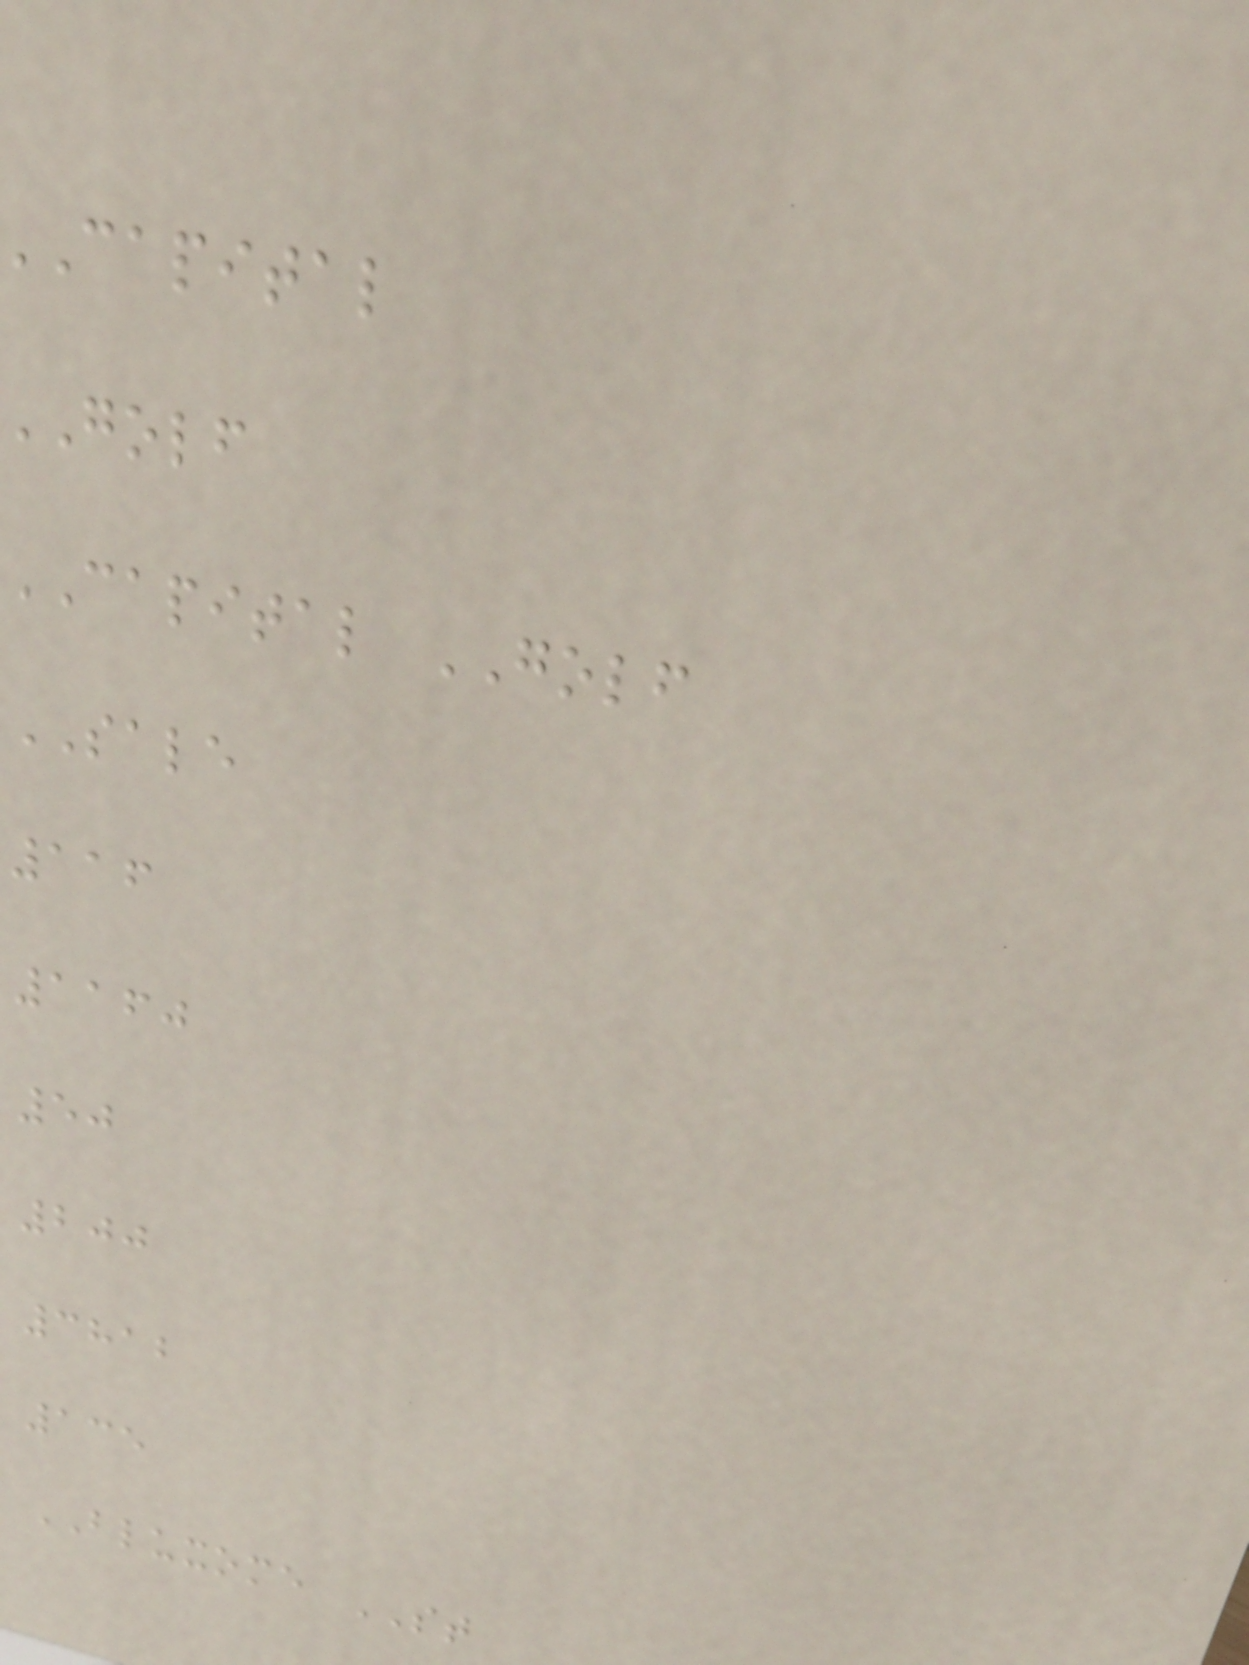capital
golf
CAPITAL GOLF
SALE
116
1160
50
200
3812
135
BLUXOME ST
